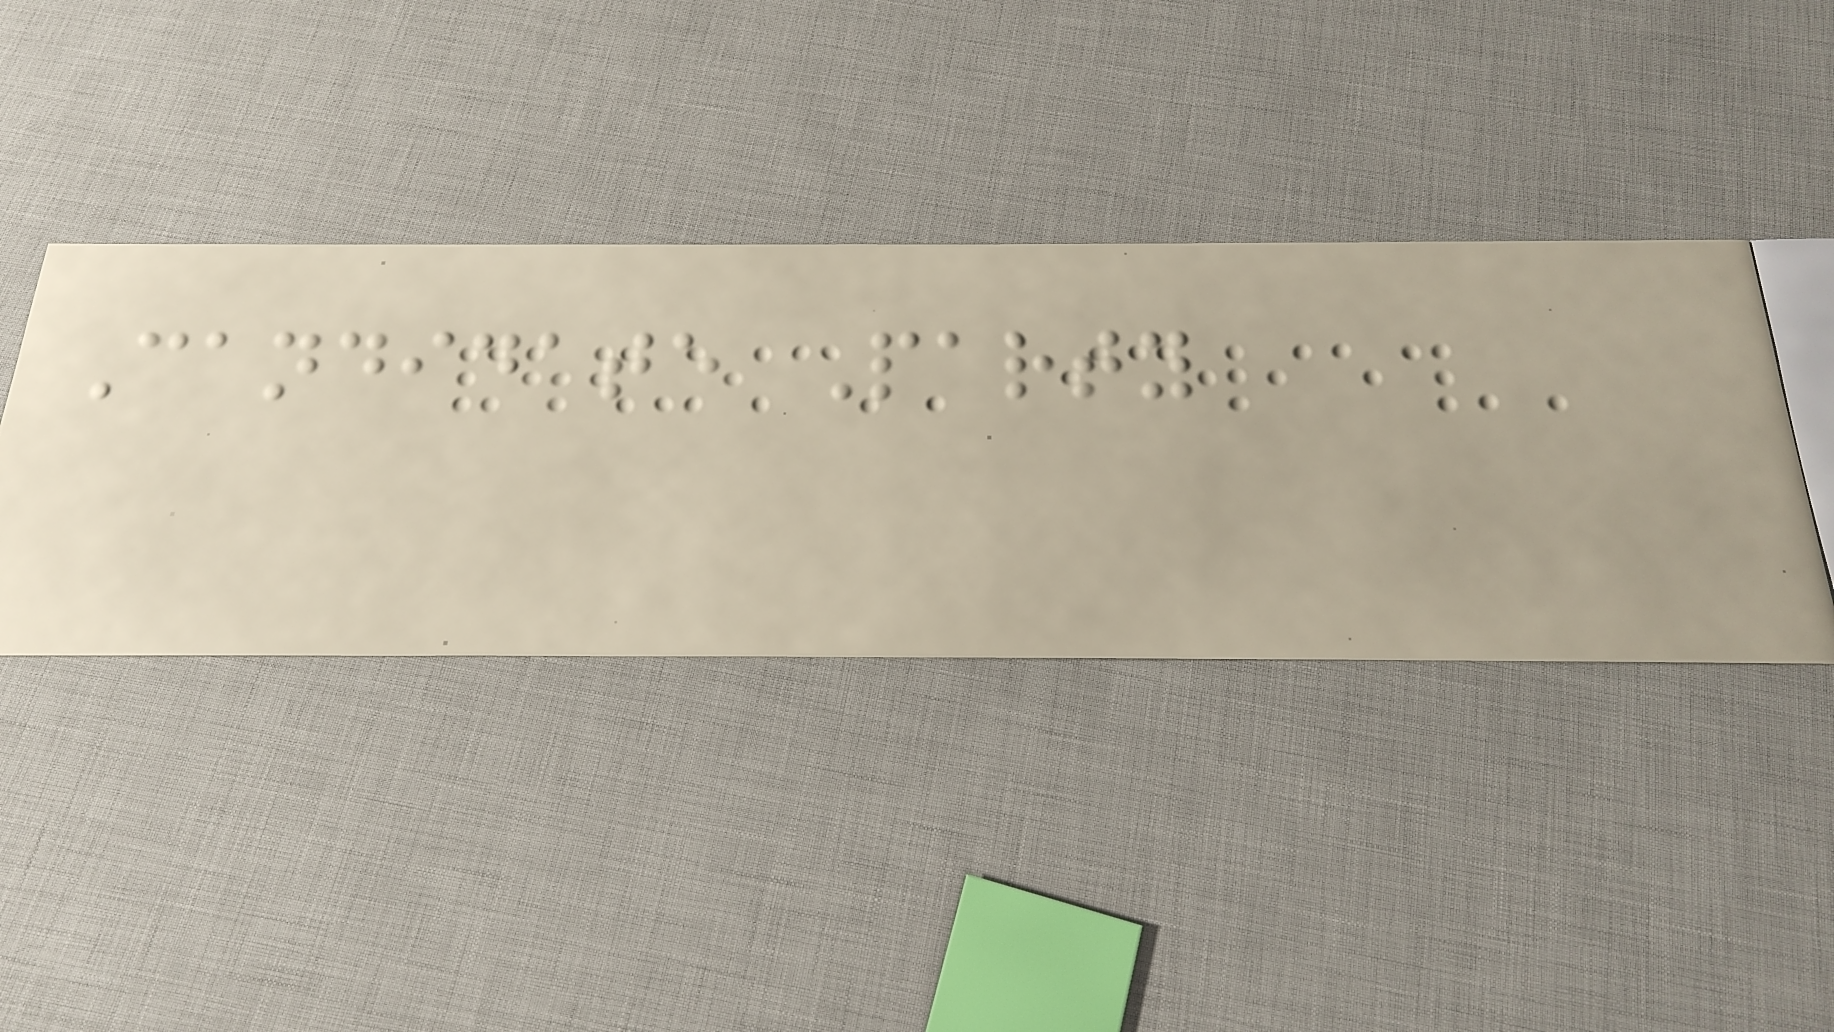Candidate Party
